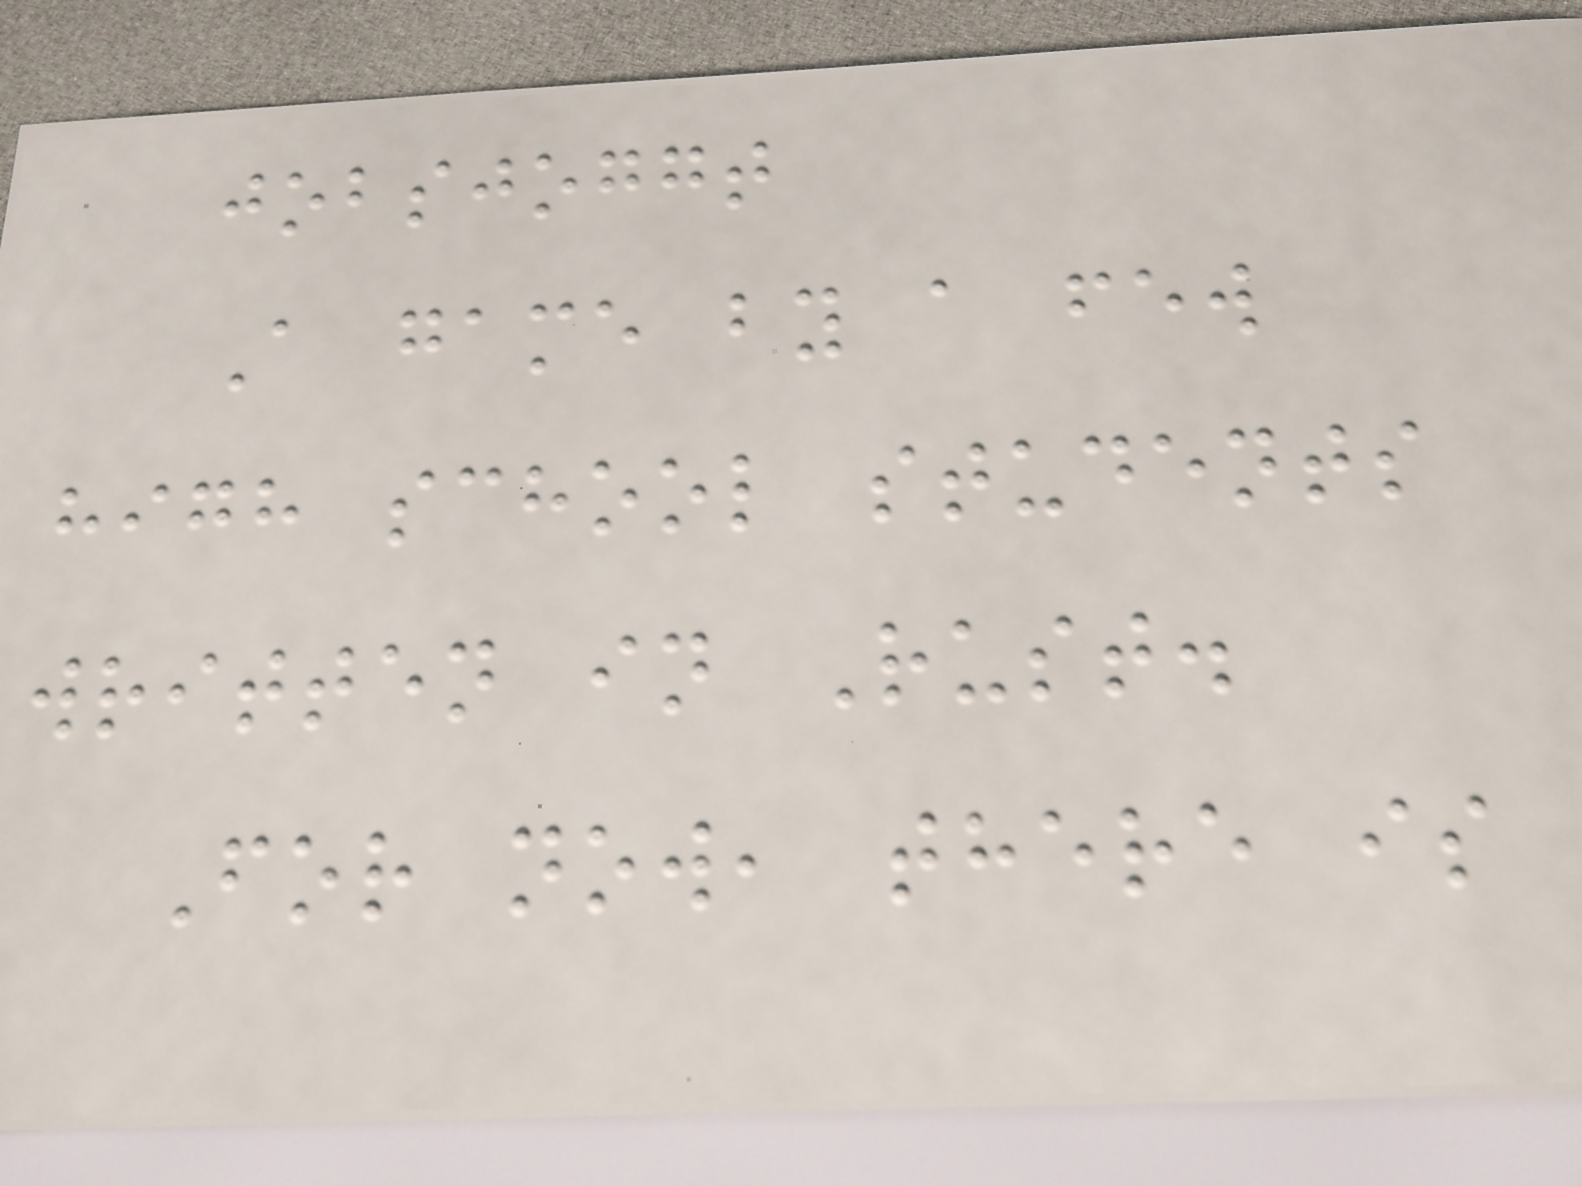jobsjoggt
A game by a few
high school students
written in Rust.
For now, there is
